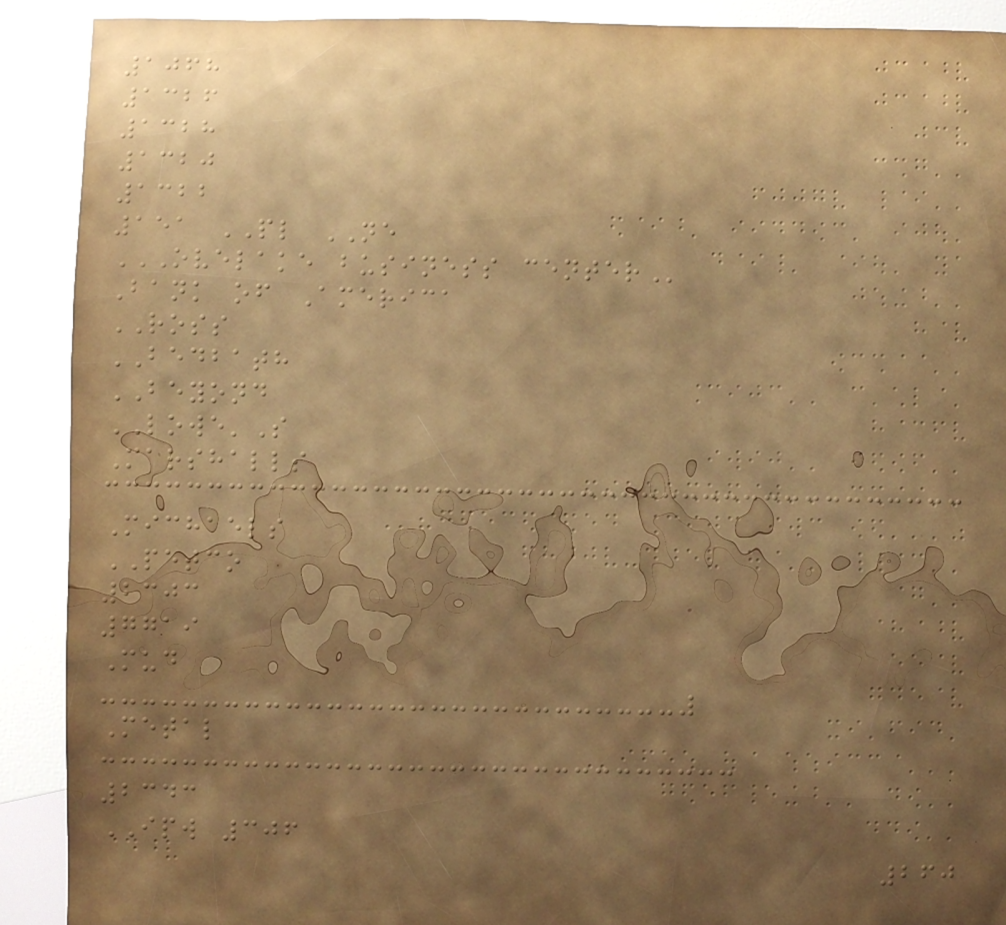1068
1326
1328
1320
1322
151 PL NE
OVELAKE BUSINESS CENTER
Bank of America
ROSS
BEDBATH
BEYOND
LOWE'S
Marshalls
Michaels
PETCO
2303
7719
Mud
Metal
2343
IPW 306
260
